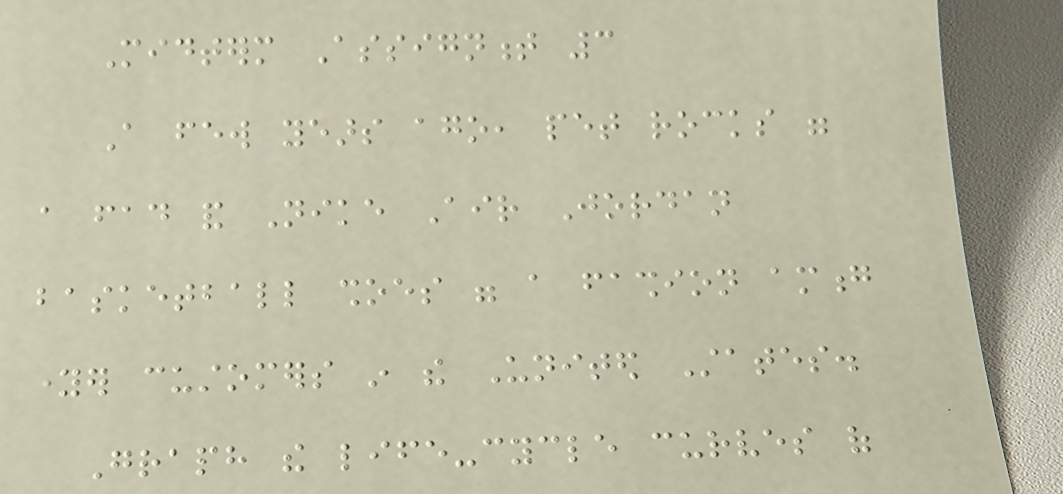Midterm Assignment 3
A few years ago, pet rocks were
a fad and Nike Air Jordan
basketball shoes were a fashion among
younger customers in the United States.
Graph the life-cycle curves of
